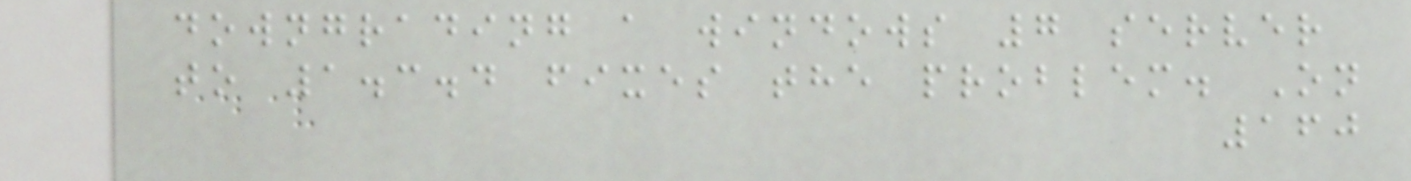downgrading a windows 7 server
to 1.3.4 fixes the problem. On
160
